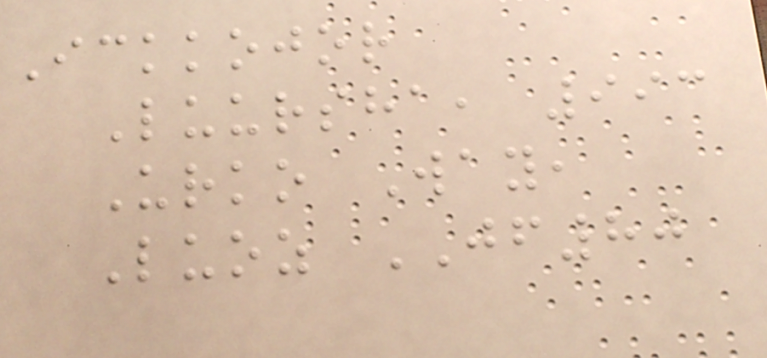Ickkojor
Luursha, 993
Urko Way,
Luoz JF80
